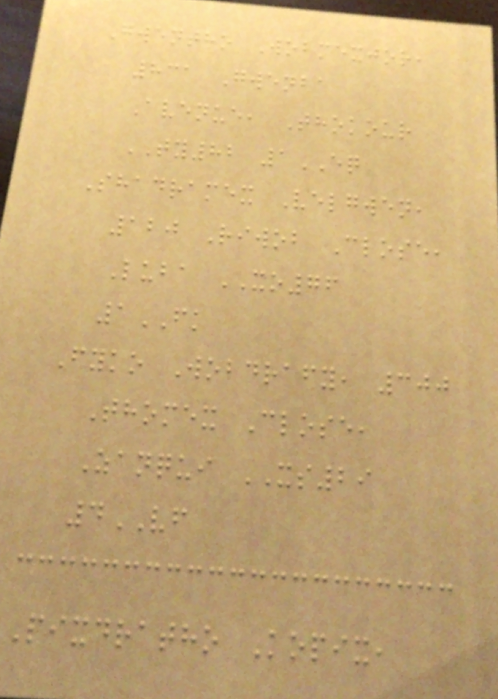Gwentho Wobmexjor,
831 Gwenba
Avenue, Thokour
TY82 1EQ
Shadramex Velgwen,
120 Riwob Close,
Luba XO76
1FK
Fyko Wobdrafy, 300
Thomex Close,
Zanqui XS29
4VF
Pixdratho Kopix,
